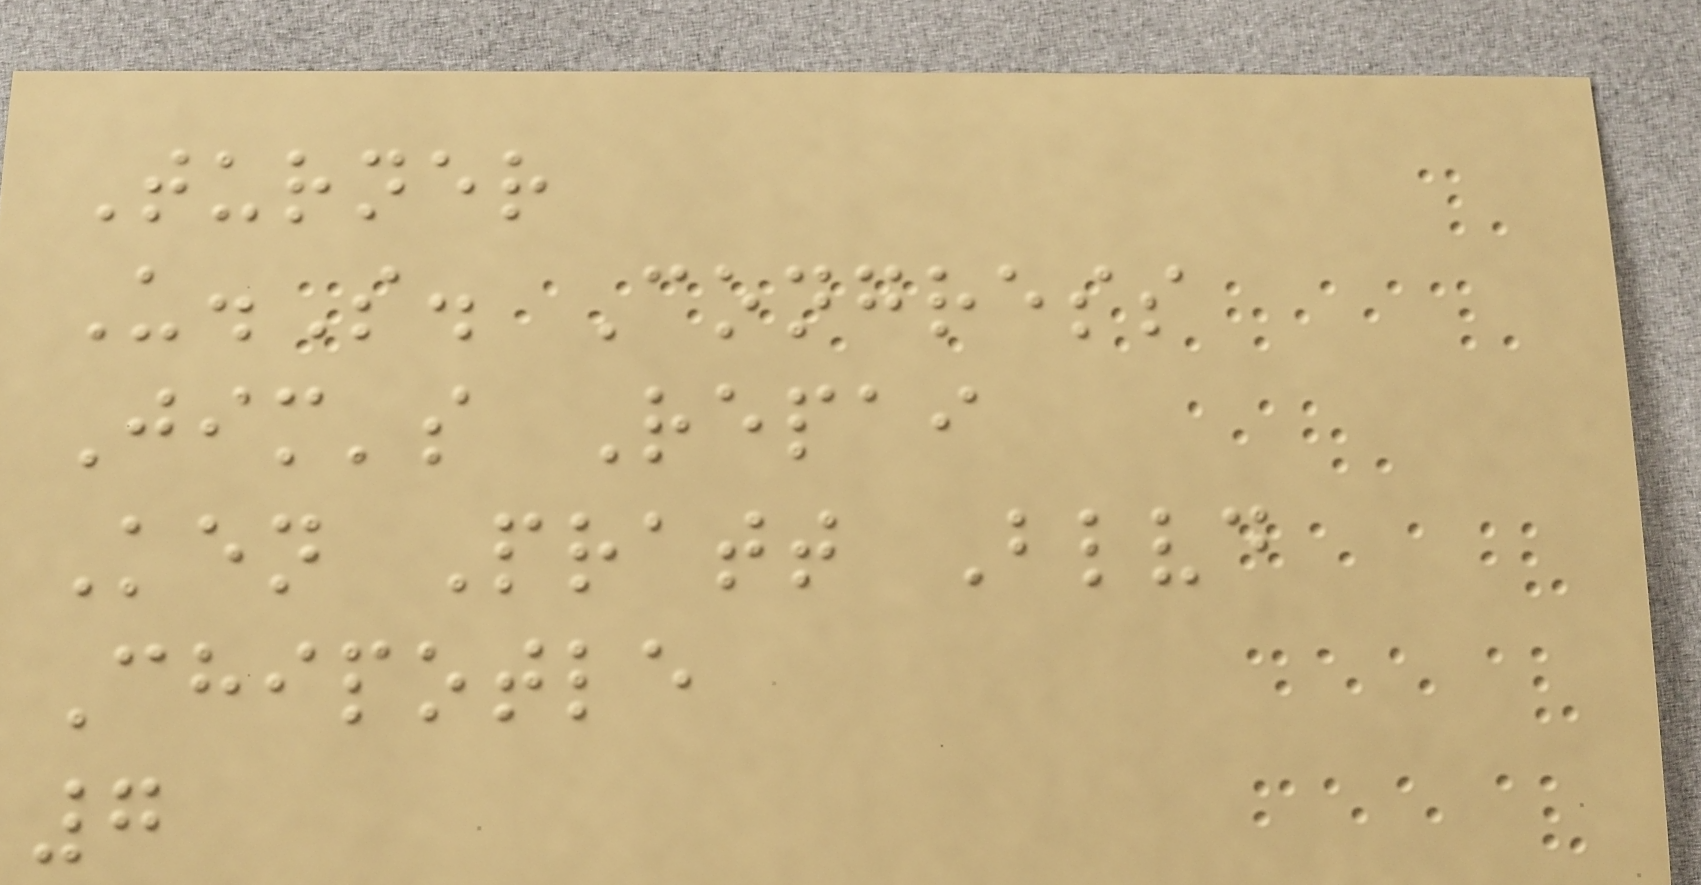Turner
U.S. Congress
Jim's Repai
Ken Pratt Blvd
Chipotle
7
